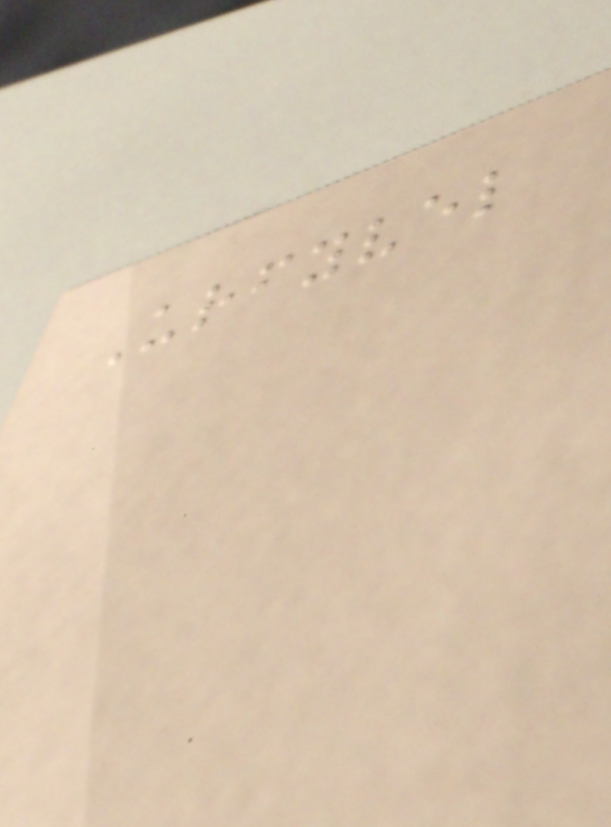Urfyvel
